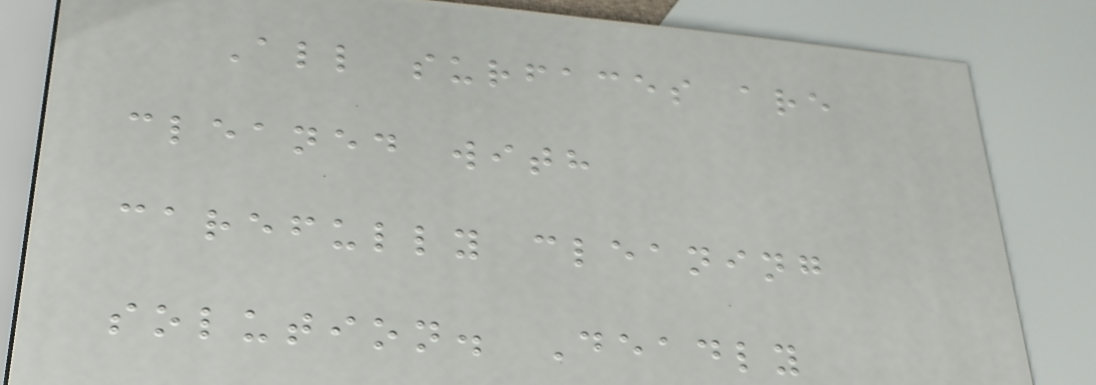All surfaces are
cleaned with
carefully cleaning
solution. Deadly
